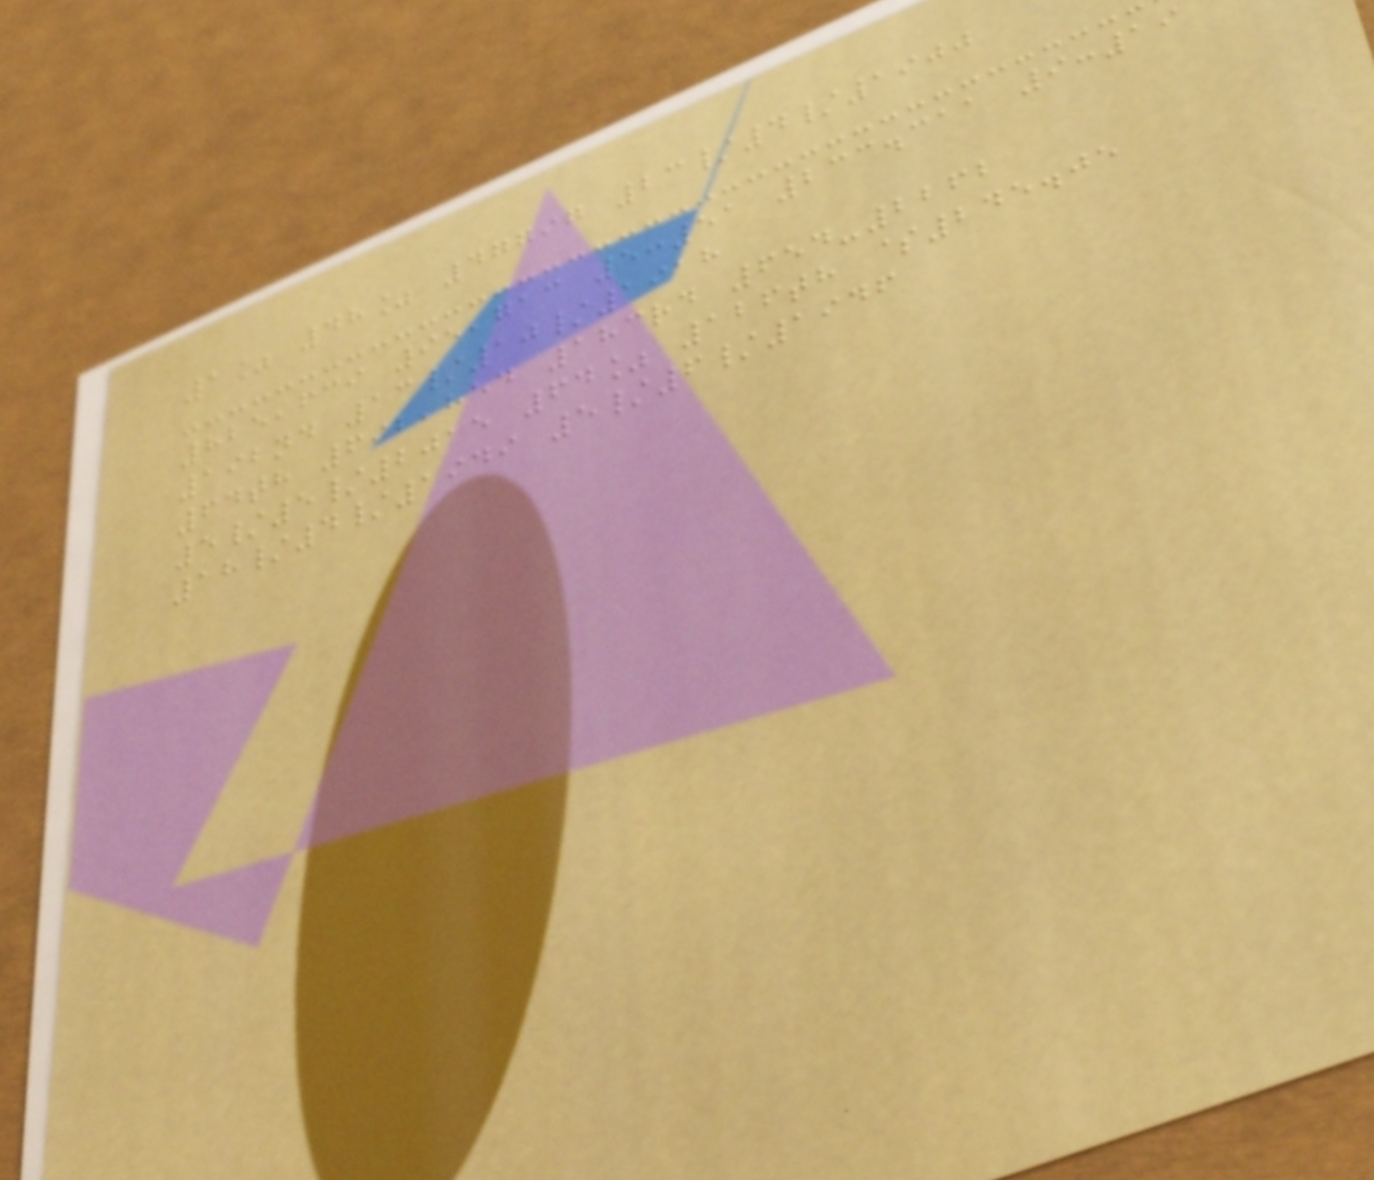1% 48% 47797 23/4/1900
825,639 95,713 5:51 233.311 9:19
192nd 13/10/1918
64th 692,854 183rd 654-2262
5/5/2015 64% 126th $245.05
18/4/1949 5/6/1946
